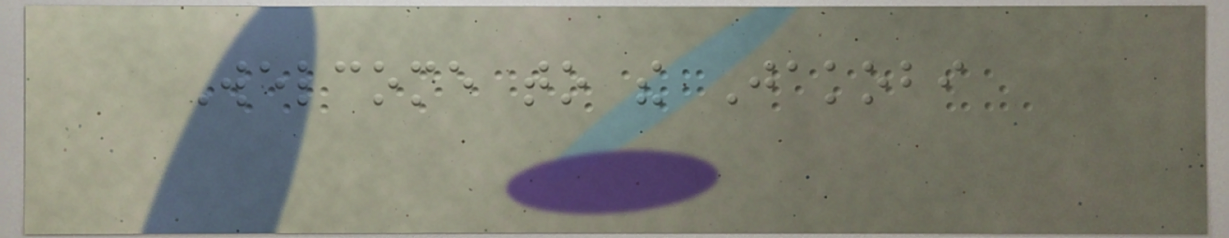Welcome to the Jakobi
